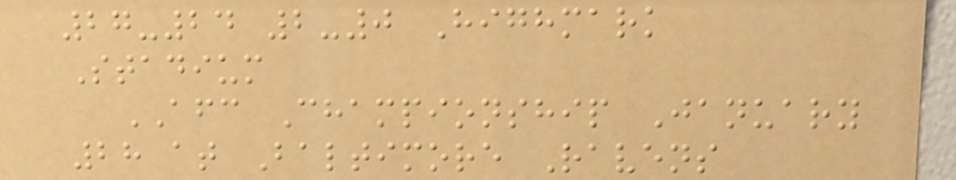27-24 2-0 Highmark
Stadium
AFC Championship January
28 at Baltimore Ravens
